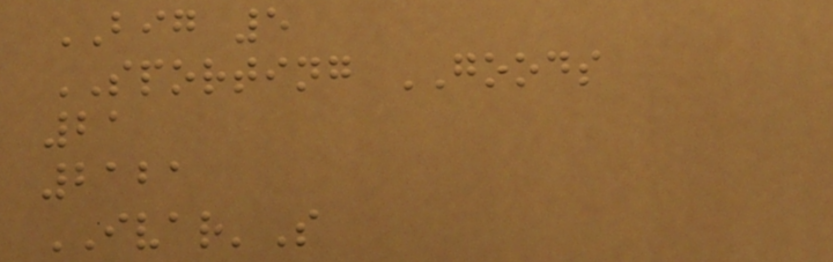BIG 5
SPORTING GOODS
21
2121
IVAR'S
